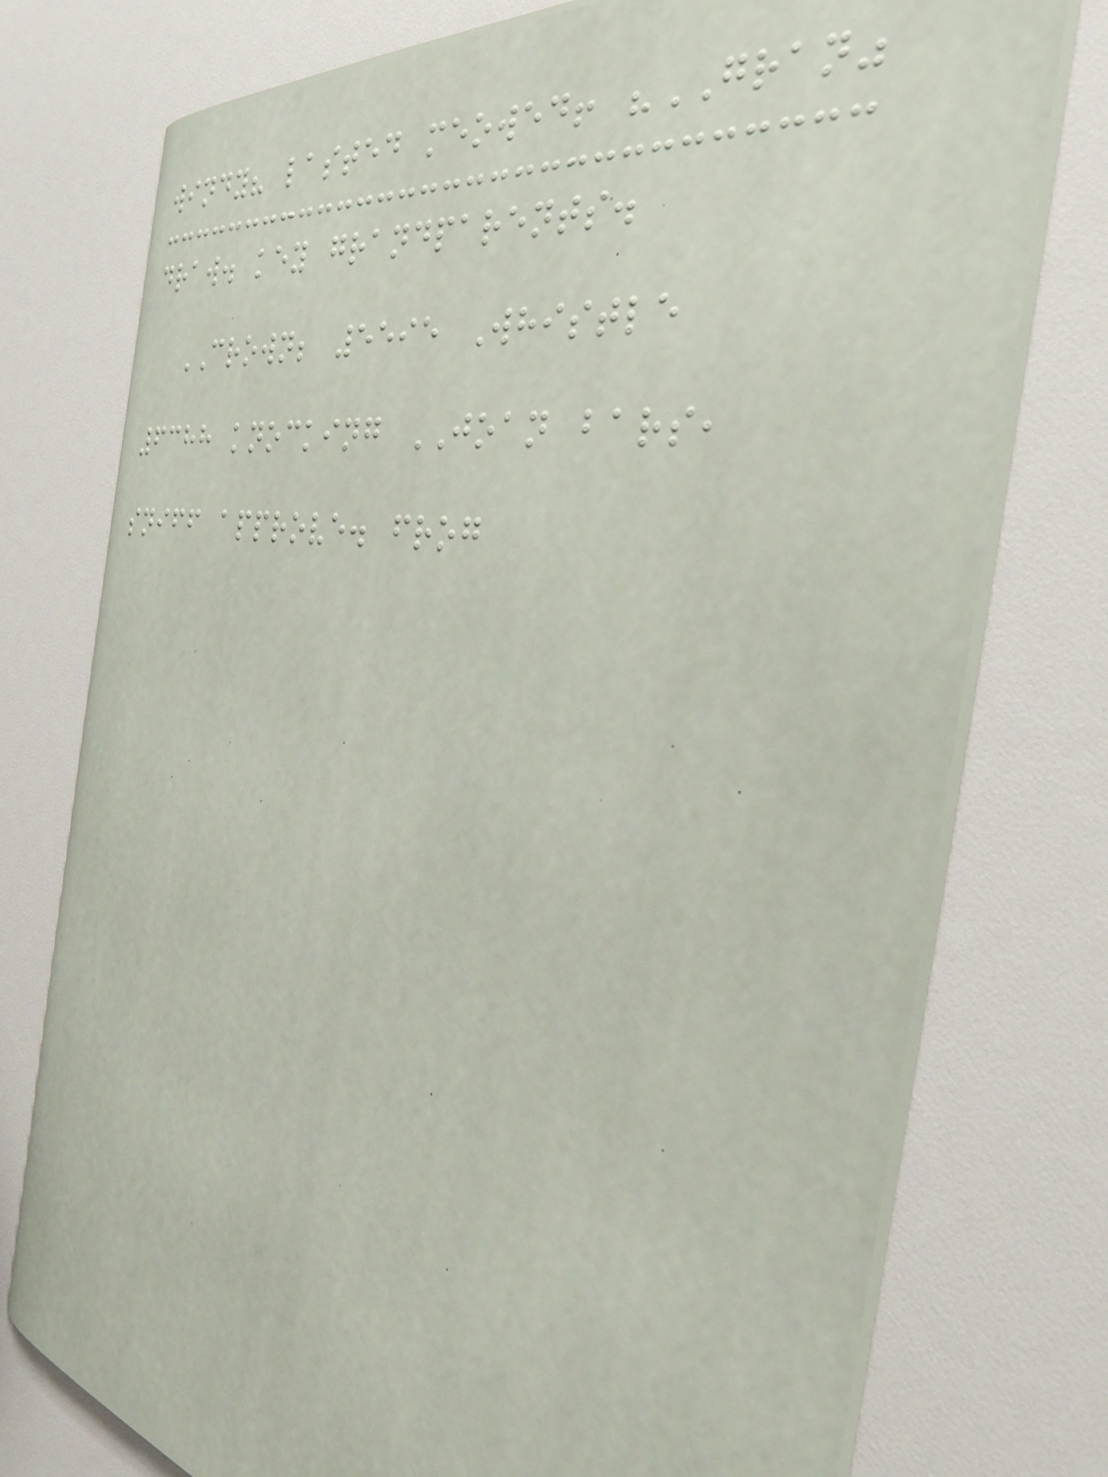windy? lasted meowed! "GRAN"
draw. key grandparents.
CROWN; 5595 Whistle
6388 knocking JOAN bars,
sniff approve. frog
